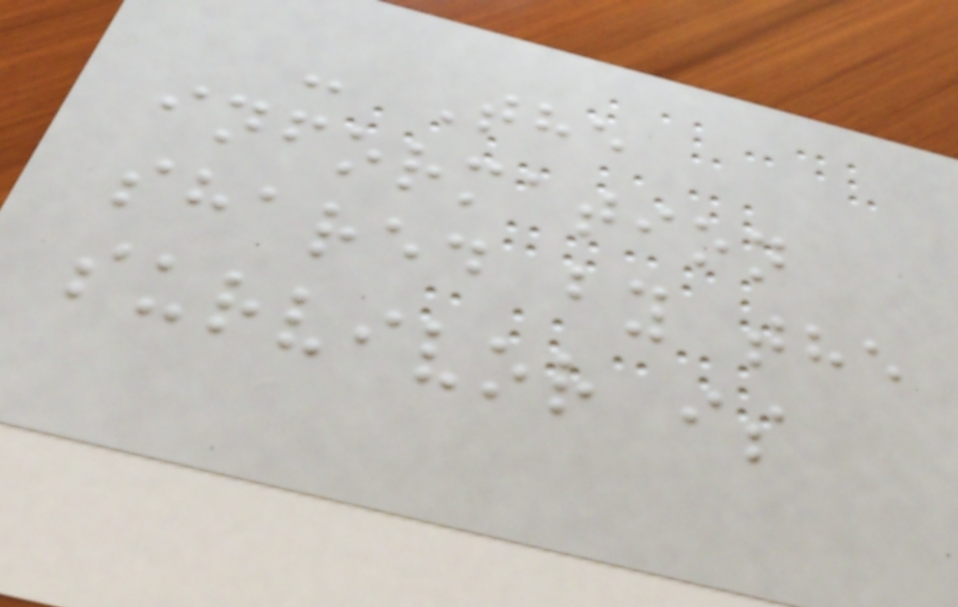- The
information
shared by the
survivor is
